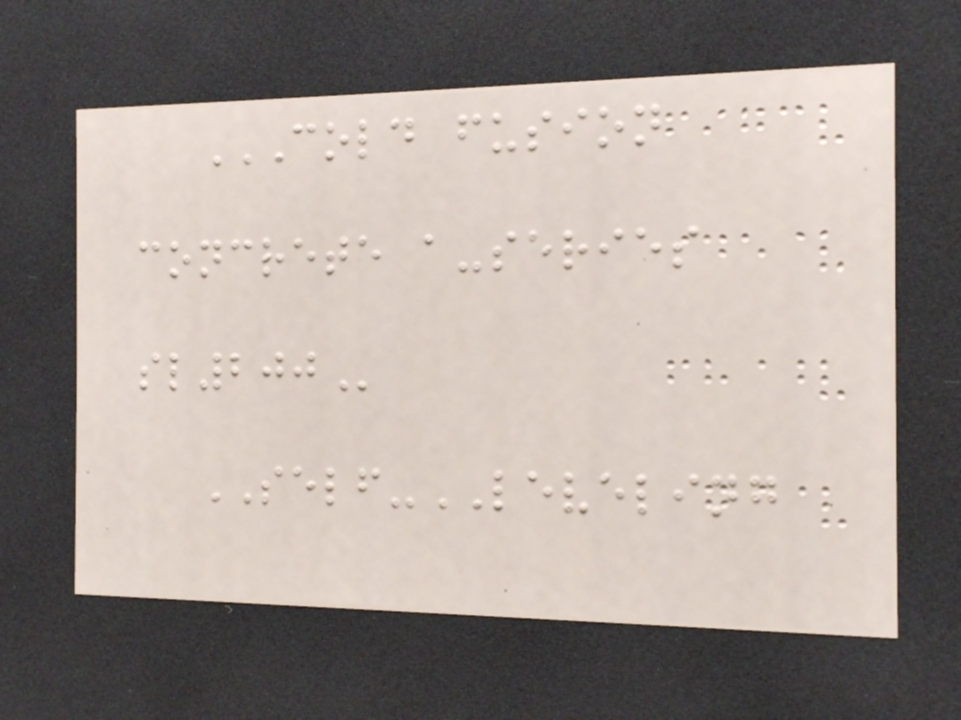COLD FUSION
CONCRETE A-SERIES
SL200
SELF-LEVELING
